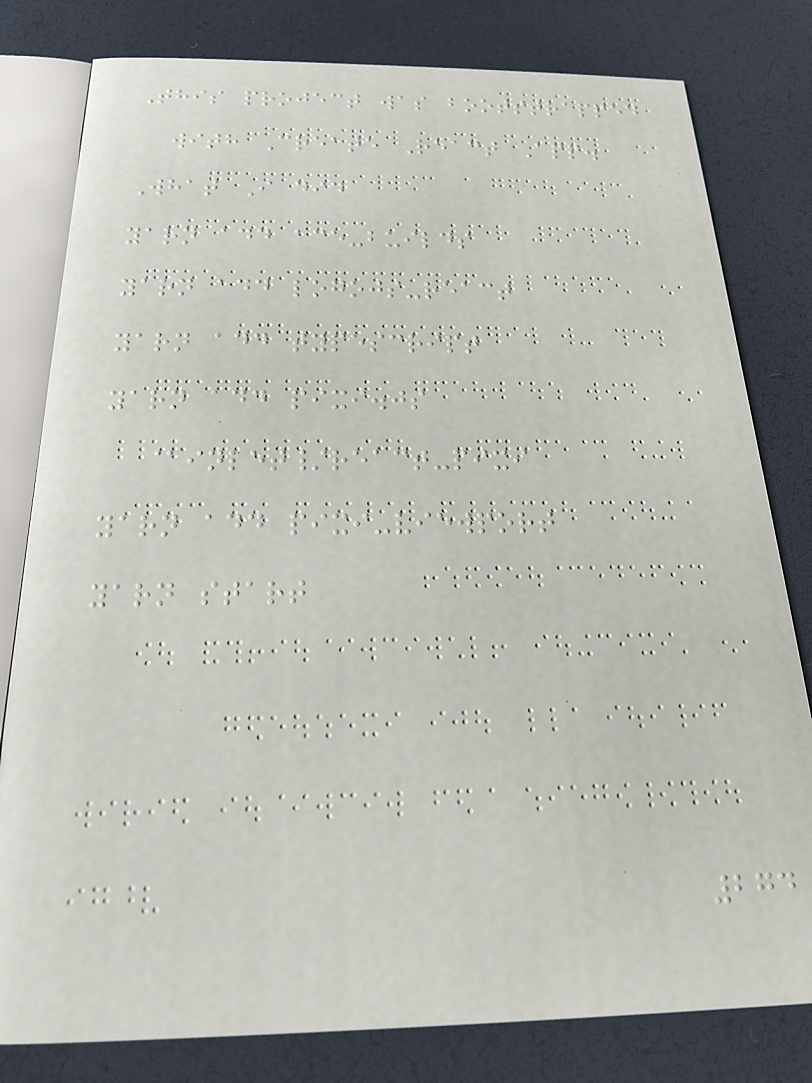This project was bootstrapped
with Create React App.
What I did
yarn add ace-builds
yarn add logojs-react
yarn add typescript
yarn add pixi.js
@inlet/react-pixi
yarn add pixi-viewport
yarn start
274
